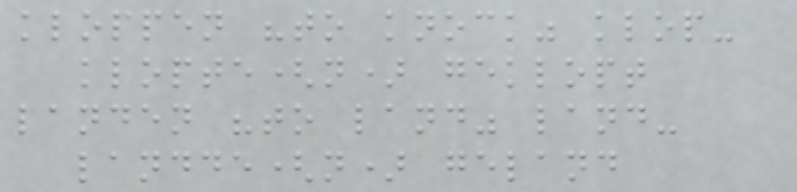kloppen "to knock" klop-
klopte(n) geklopt
landen "to land" land-
landde(n) geland
